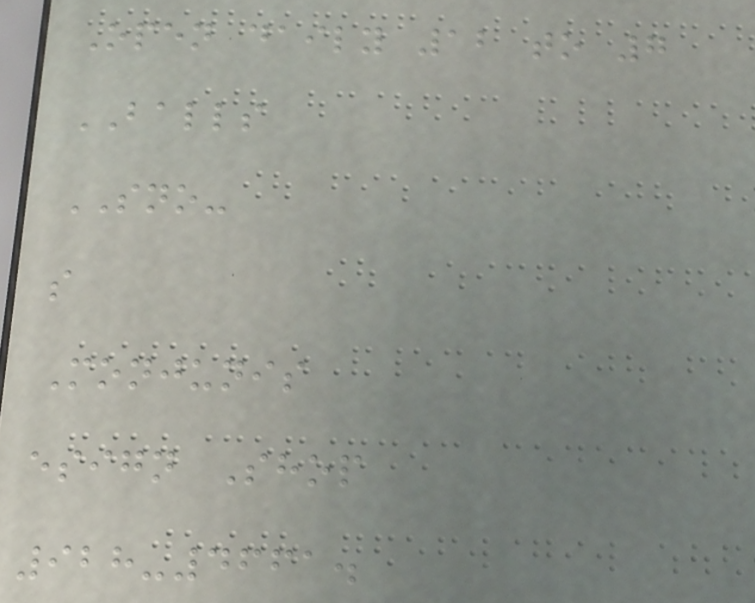Open daily 12 to 7
BALLS
SNO-
s
Monjunis
esign Shop
928-4661.
